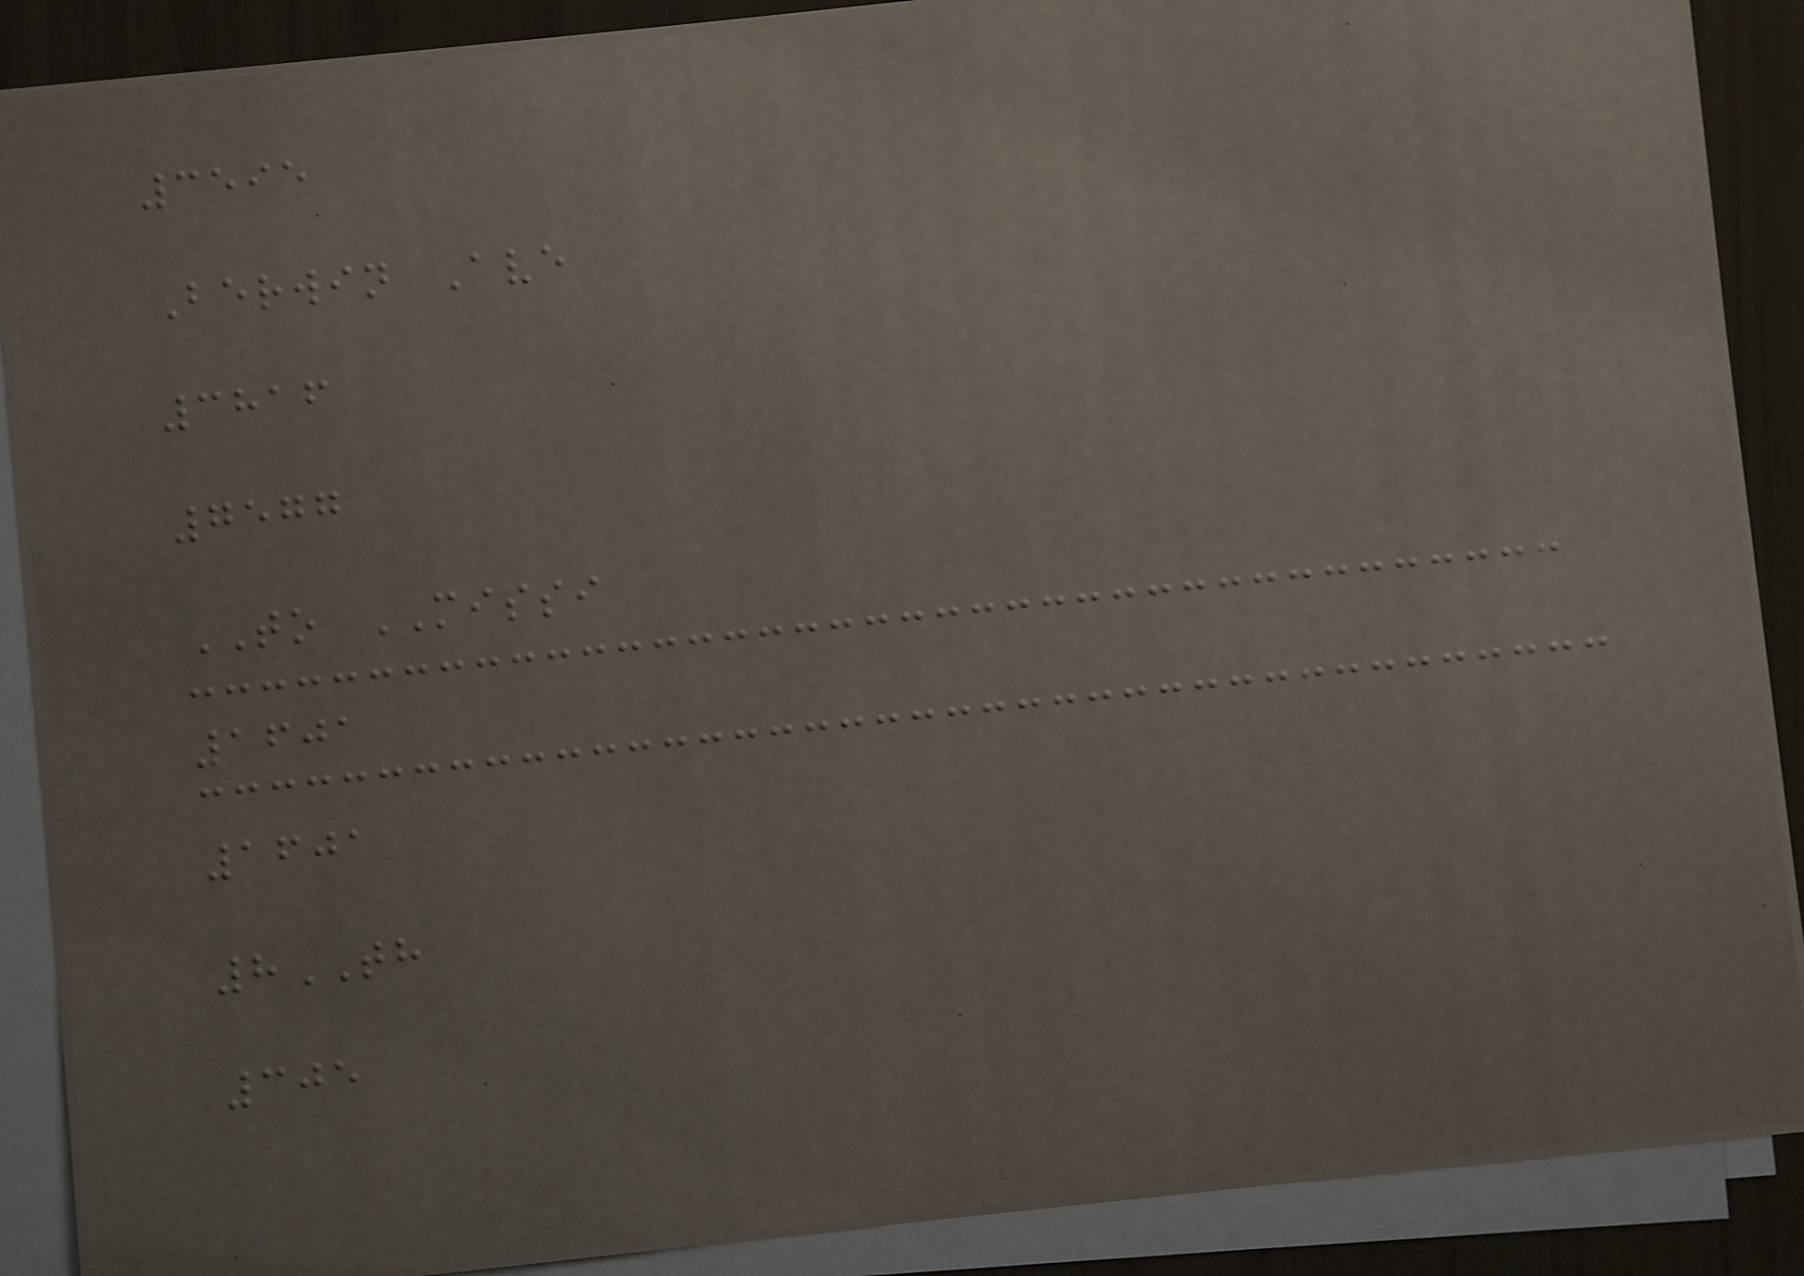3595
Berwin Ave
3816
7577
TO MISSI
1601
1601
8TH
305
